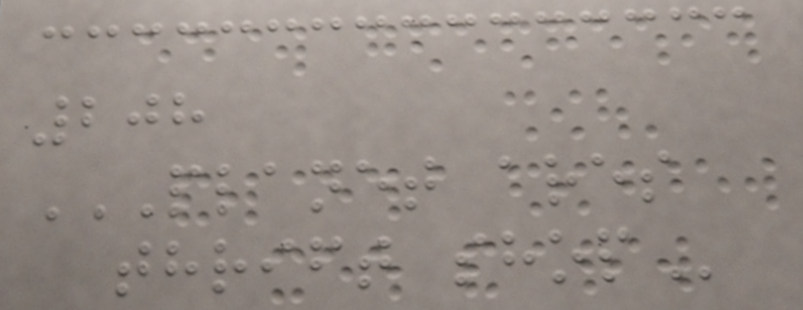208
PLANET ARES
THRIFT SHOP
